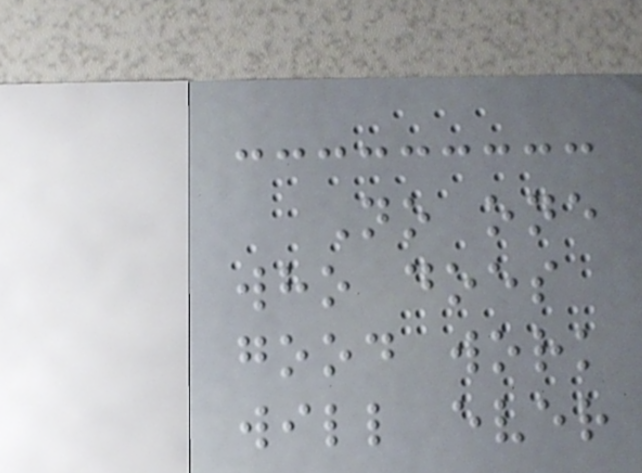No one
who does
good work
will ever
